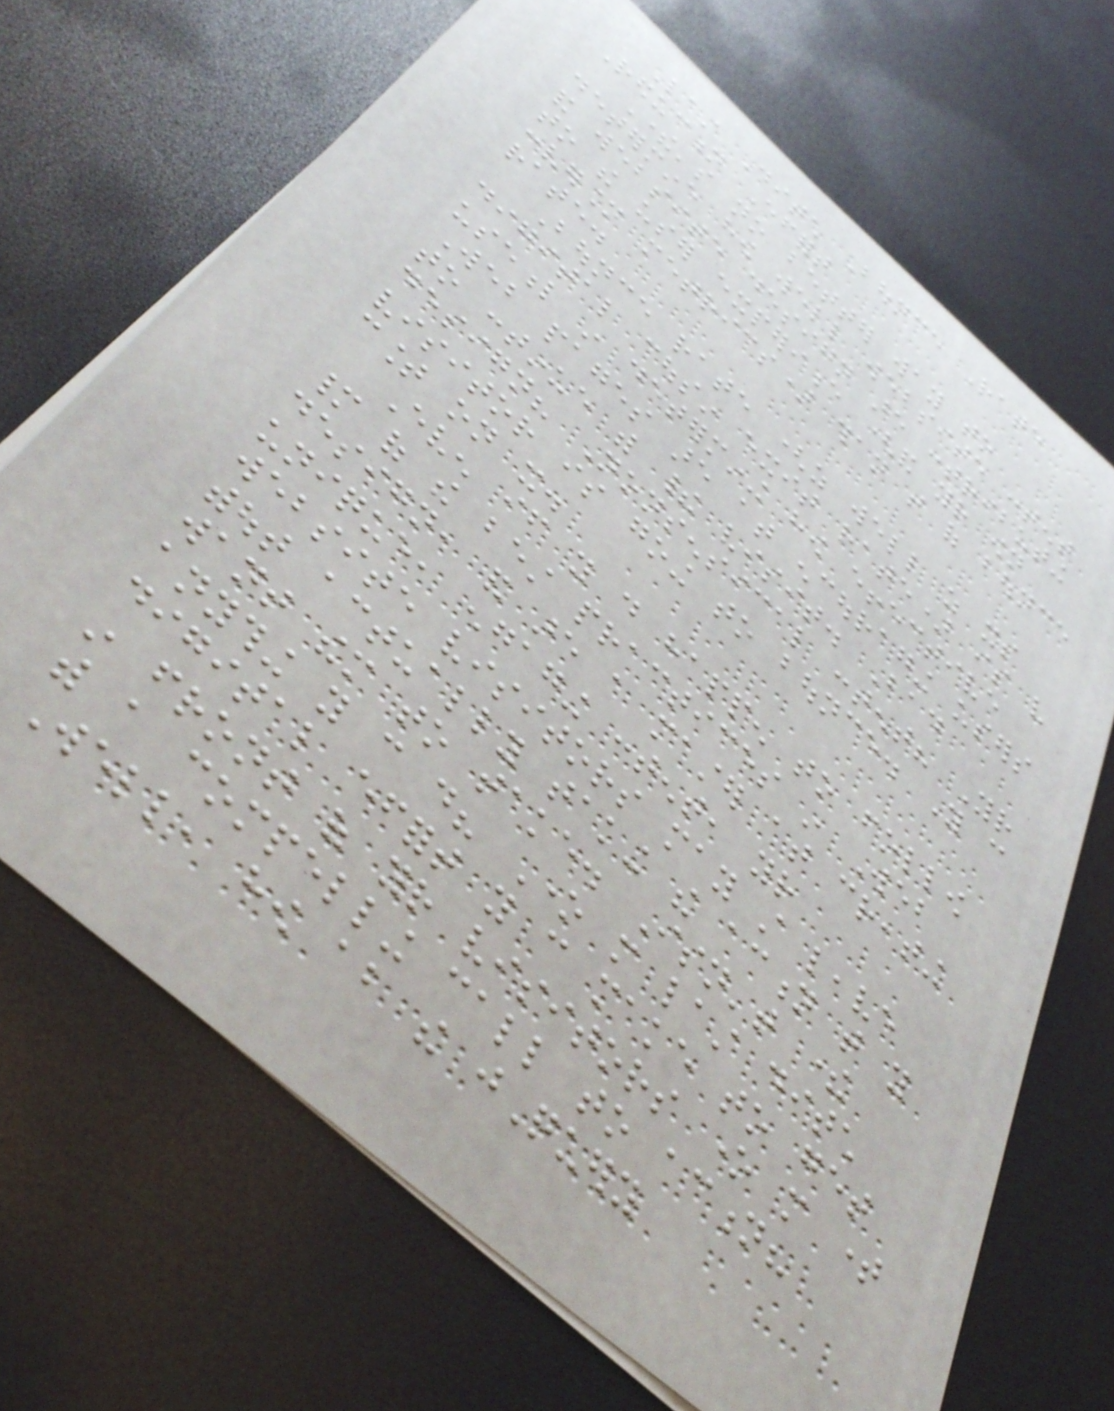Last Ditch Bounce Rate
Reduction Effort
There's no better way to
determine how well website content
and website design are contributing
to the user experience (and your own
conversion metrics) than that of bounce
rate.
Bounce rate (as well as its
digital cousin exit rate) is very
useful in determining how effective
Web pages are at encouraging users
to continue with their visit. Bad
design? Nonsensical content? Your
visitor is going to bounce. You can
count on it.
Even if you do happen to follow
many of the best practices in Web
design, and are a master at creating
unique, engaging content, your
website visitors may still leave
without actually taking the action that you
want them to take. Isn't there
anything you can do? One more last ditch
digital effort you can make to get
in front of your visitors one more time
with a compelling call to action?
Well, how about the jQuery
